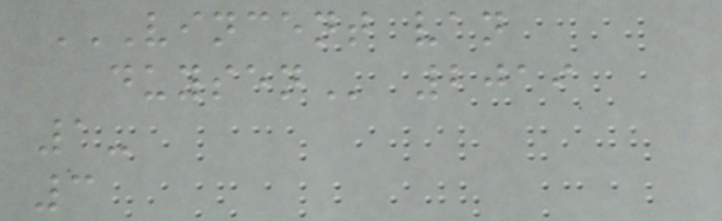VINCENT VAN
DUYSEN 2019
1-
3
